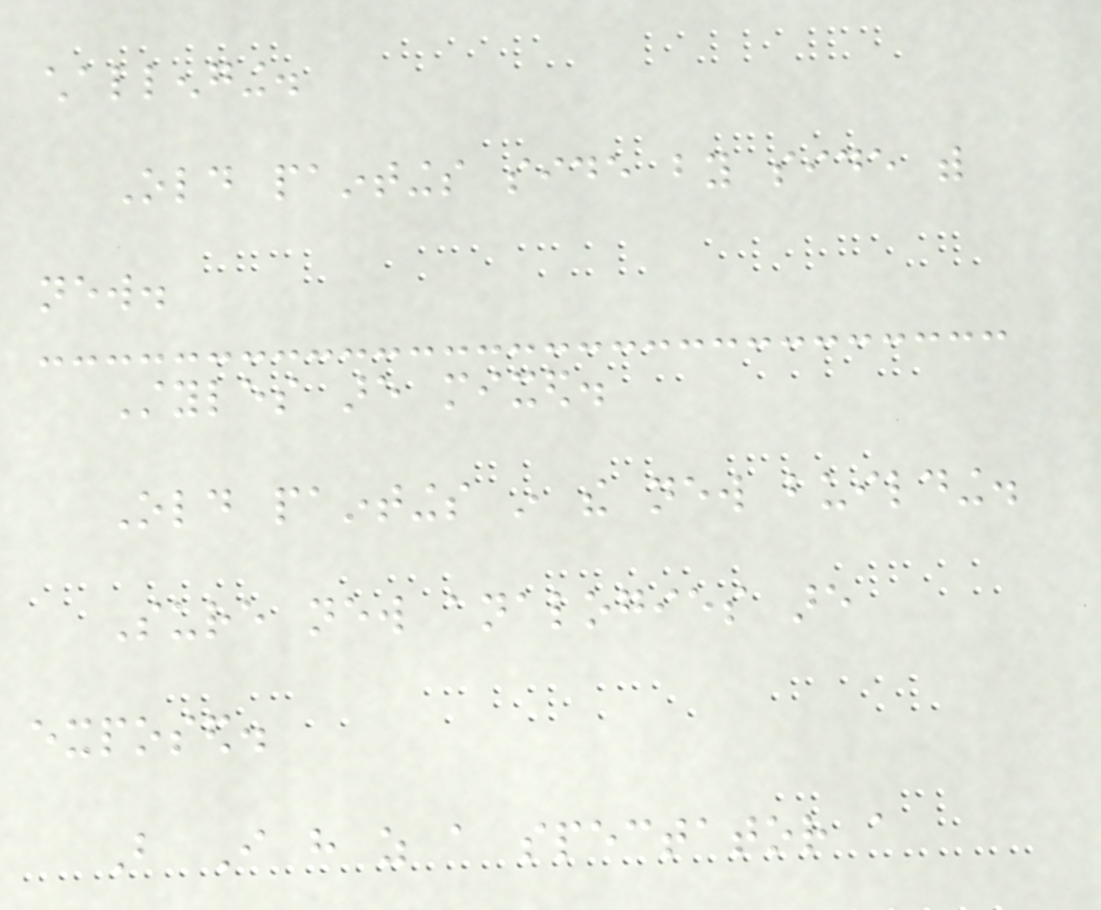challenging.
Old paintings side by side with
new.
Styles are mixed.
Old paintings in the new building.
Sure new analogies are
exposed.
But I have as a spectator a
